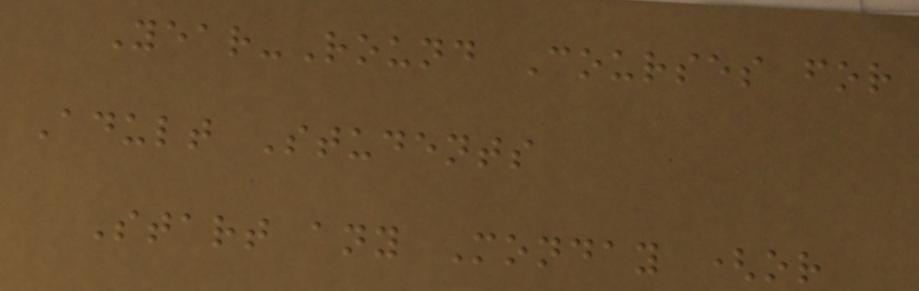Year-Round Courses for
Adult Students
Start any Monday (or
